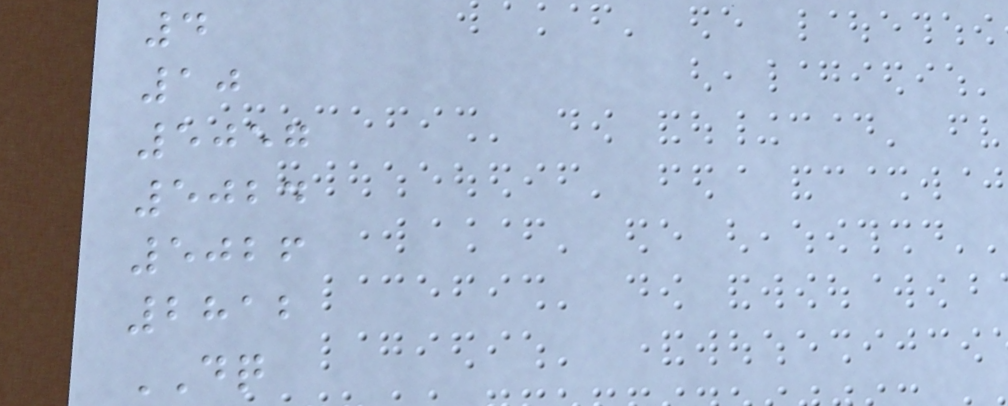4
10
5057
5024
5026
2812
DQ
